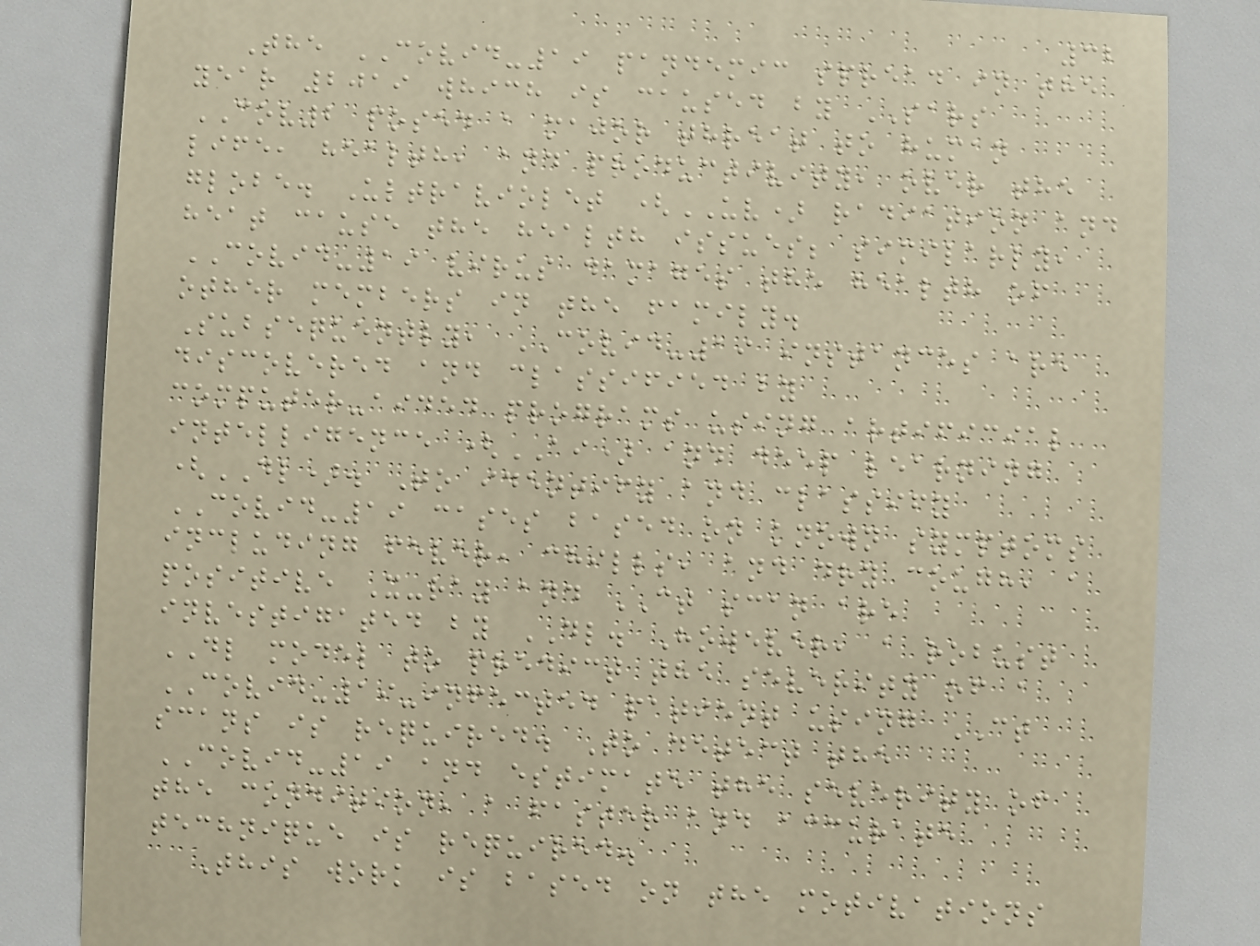32
The COVID-19 pandemic spread in the
year 2019 which is caused by SARS
COV2 posed a major threat to human
life, health, and productivity, over the
globe. Ultraviolet (UV) radiation and
heat cause the health issues; similarly,
COVID-19 virus damages the health of
other members in the family.
Subsequently, COVID-19 instances are
discovered and classified by
computer-aided programs using artificial
intelligence (AI) and deep learning
(DL). To identify and classify
COVID-19 cases based on known symptoms
including fever, chills, and dry cough, a
positive X-ray and CT scan are
investigated by DL. However, a robust
DL model to predict the severity of a
COVID-19-infected patient using CT
scans is required. To detect the
COVID-19 and estimate the severity of
the condition, a faster and accurate
technique is required.
This work is based on the motivations
